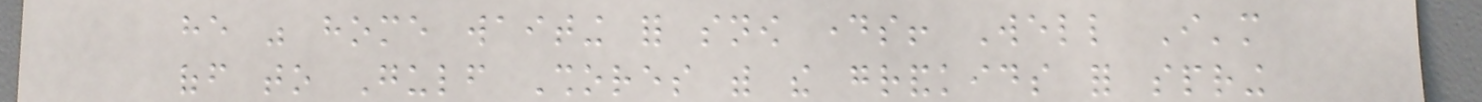he was home waiting for snow days! Well I'm
off to Gulf Shores with the grandkids for spring
